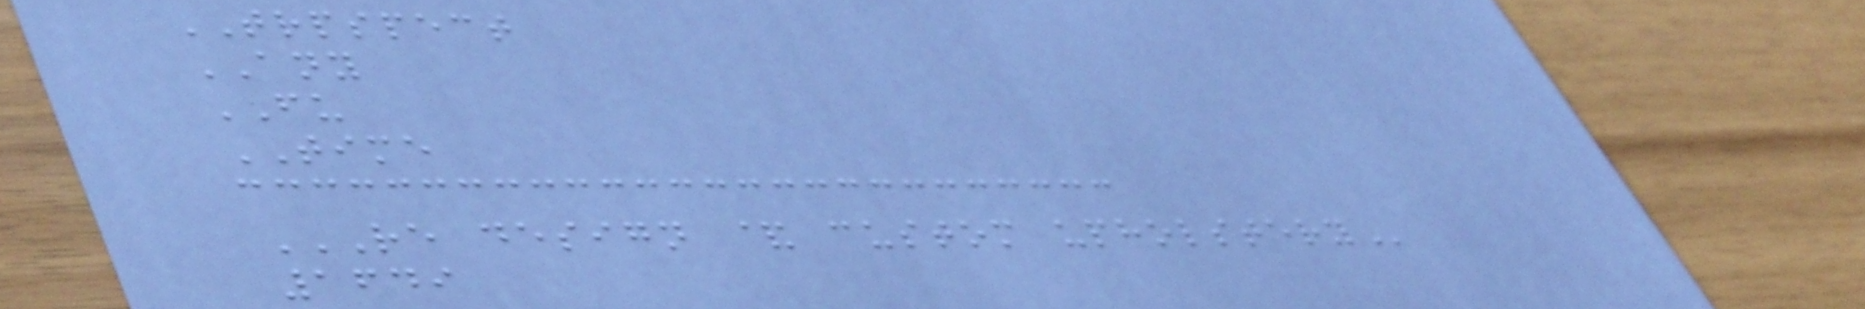TRPSPECT
ANY
FU
TIME
RE DESIGN & CUSTOM UPHOLSTERY
1649
